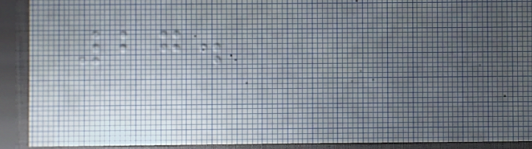27.
